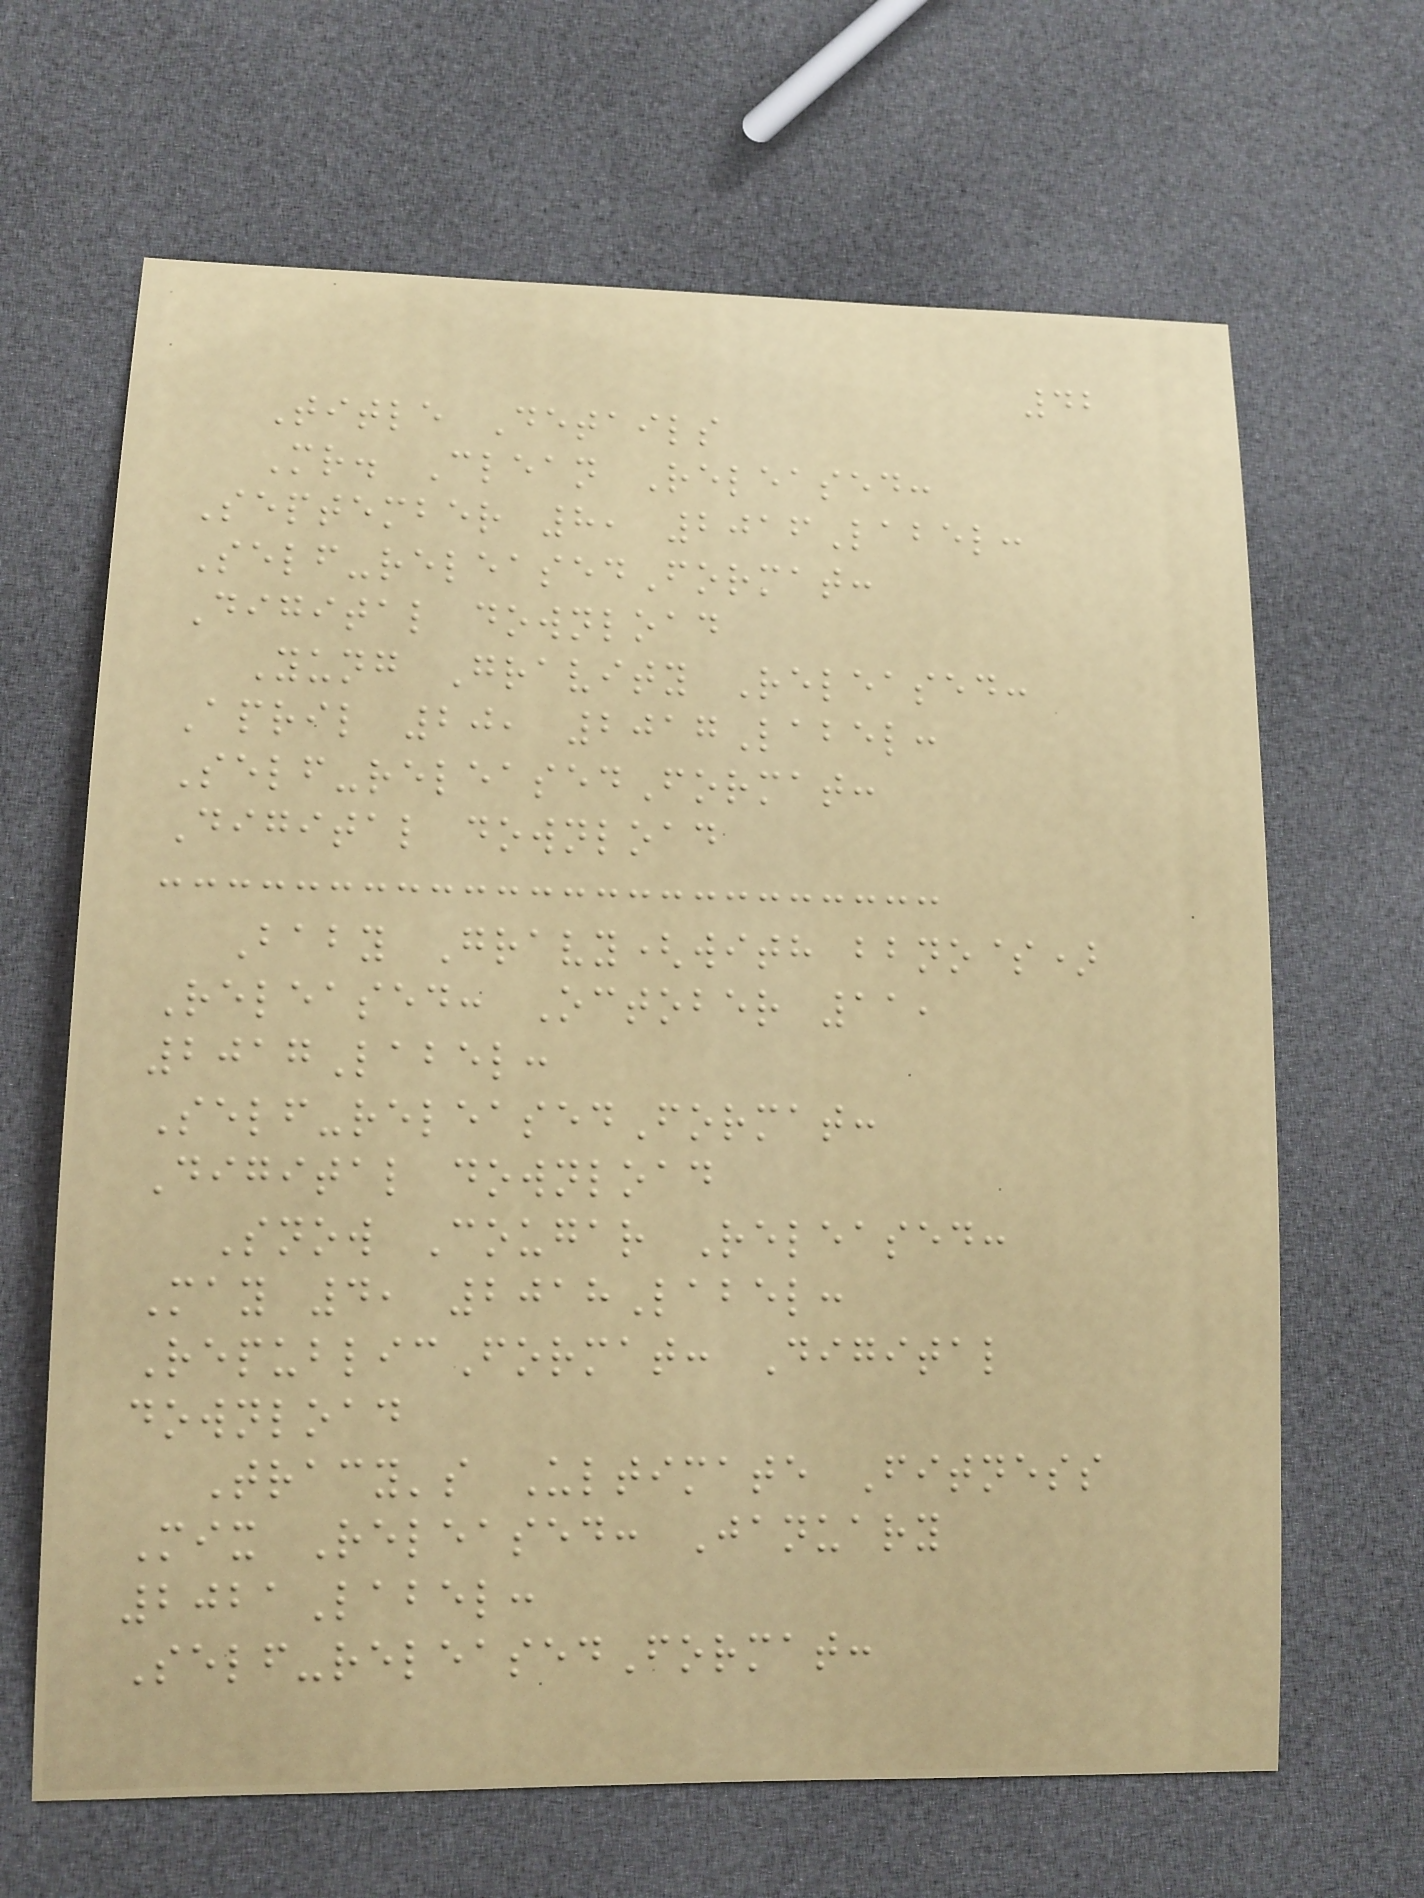42
Title Details
Mr. Clean Released:
September 8, 2016Label:
Self-releasedFormat:
Digital download
Yung Gravity Released:
April 20, 2017Label:
Self-releasedFormat:
Digital download
Baby Gravy(with bbno$)
Released: October 11,
2017Label:
Self-releasedFormat:
Digital download
Snow Cougar Released:
May 4, 2018Label:
RepublicFormat: Digital
download
Tracy's Ultimate Fitness
Mix Released: January
2021Label:
Self-releasedFormat:
